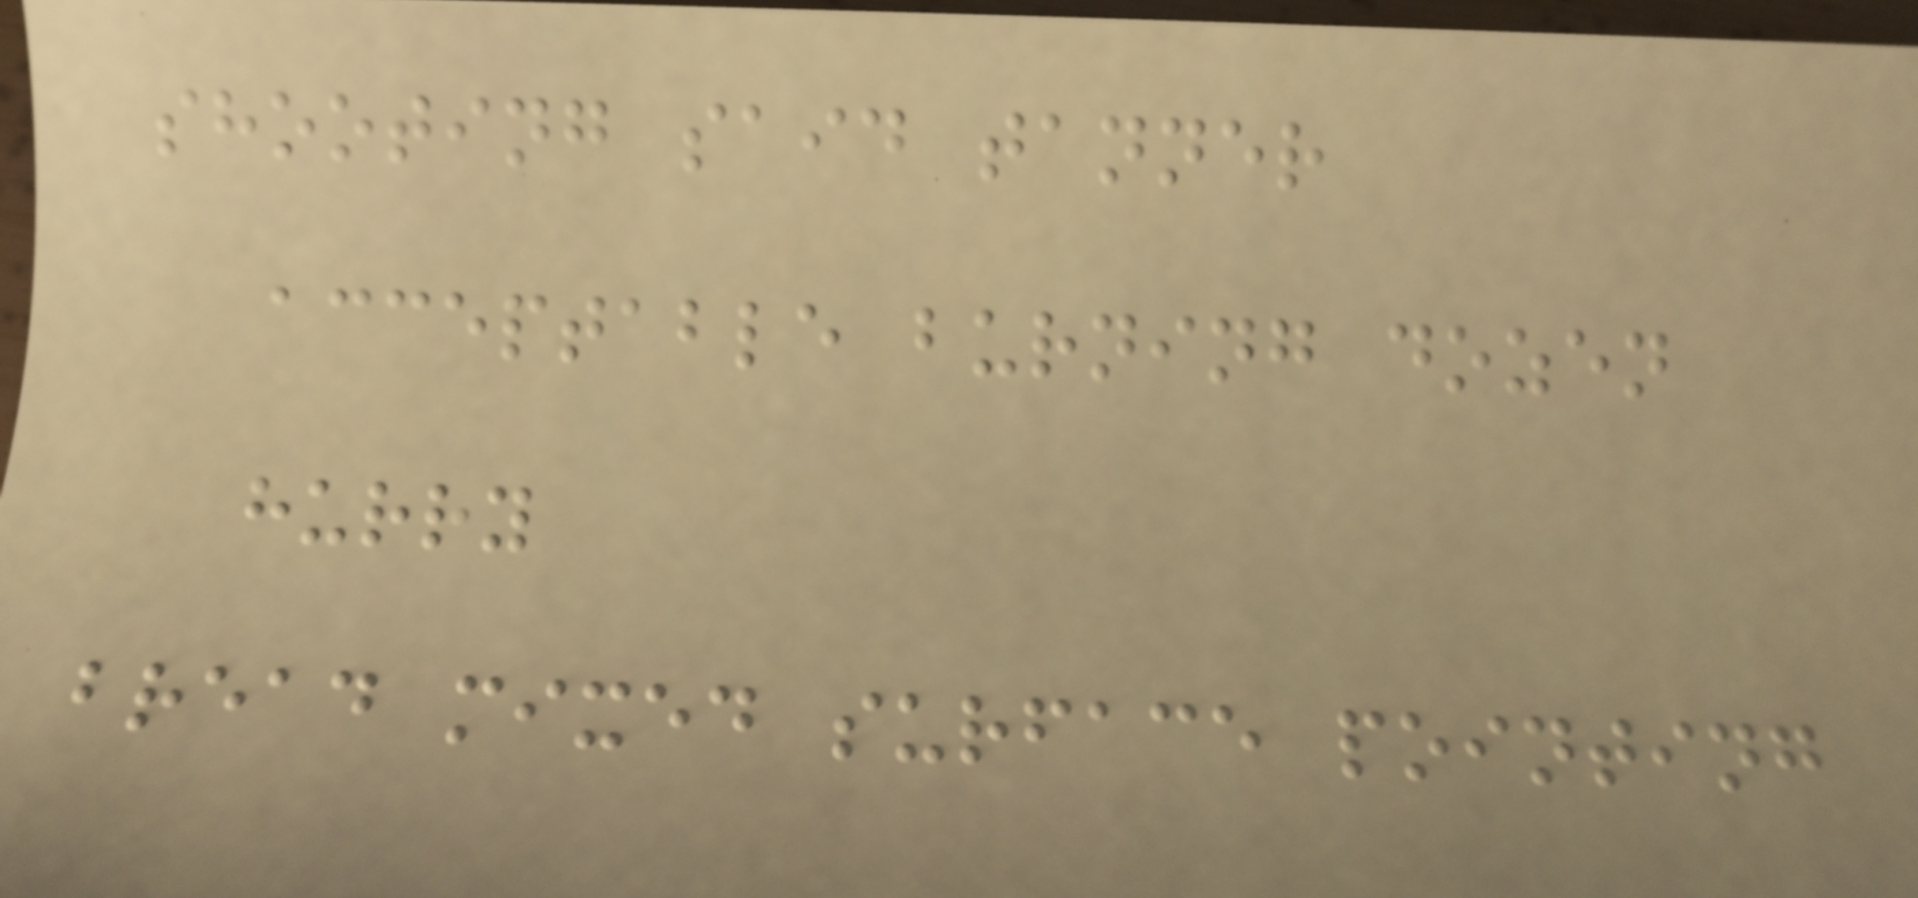shooting said tanner
acceptable burning dozen
hurry
bread mixed surface pointing
